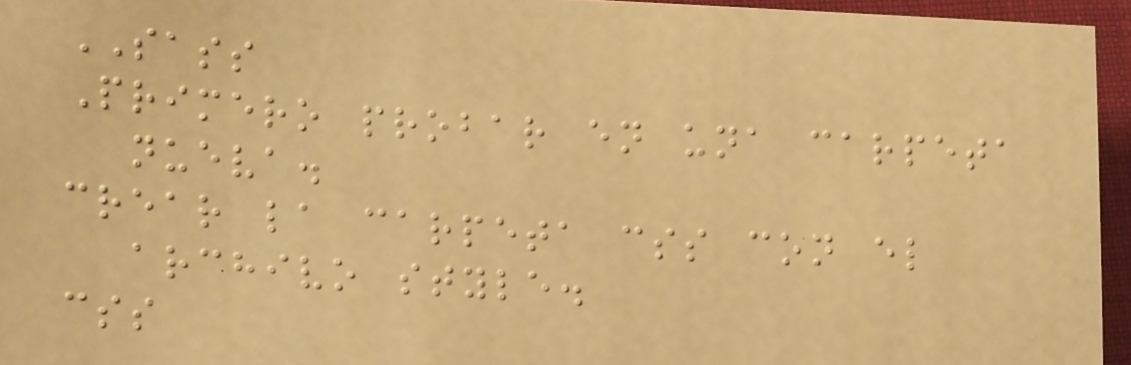SASS
Primero probar en una carpeta
nueva.
crear la carpeta css con el
archivo style.
css
